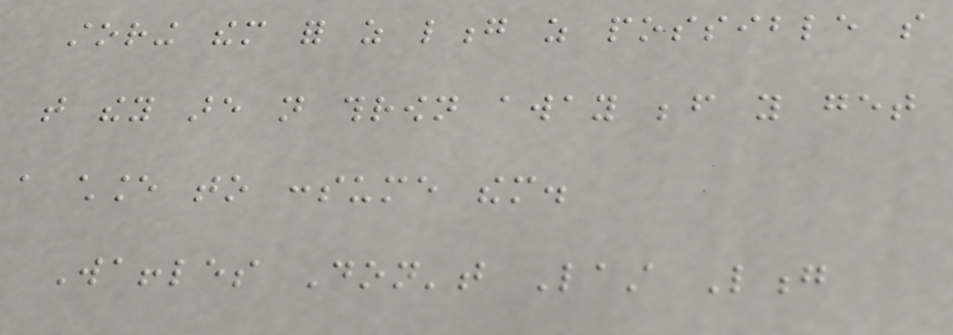storing them for as long as possible so
that they are not thrown away before you get
a chance to consume them.
Waffles Don't Last Long
